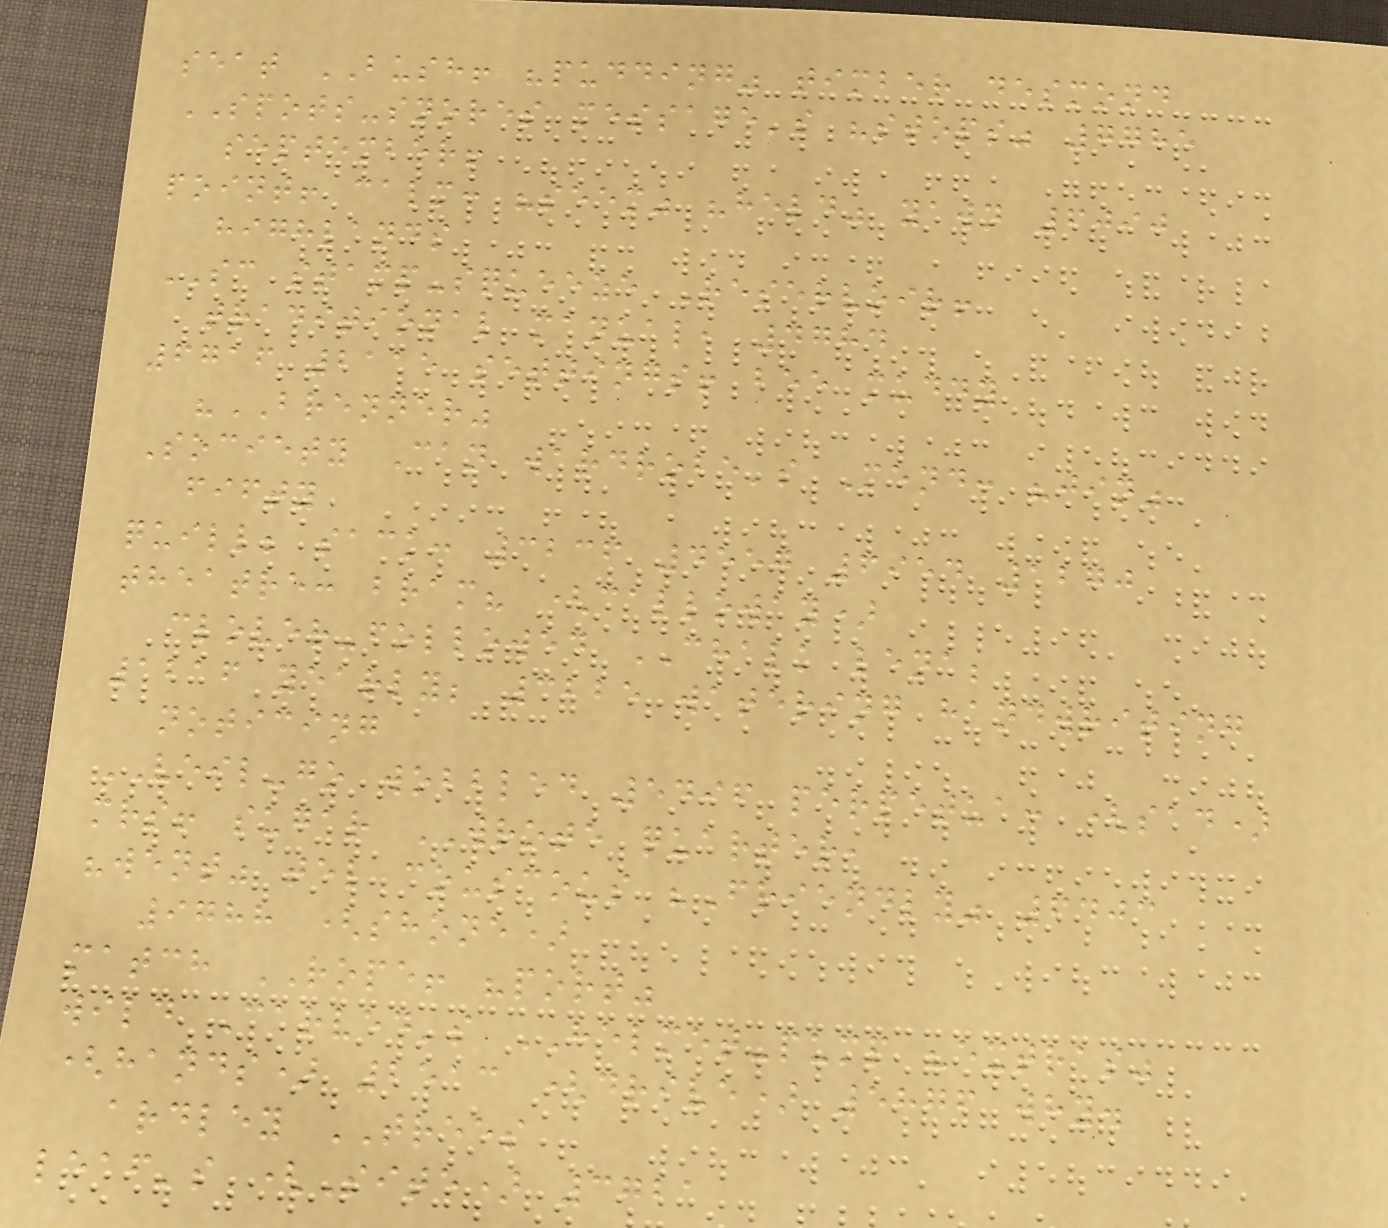seat BUSH! "pudding" timber desmond
SPOTS-snores message's "stops" 7785
september!
point! calm: "seem" "held" yawn 6090
highlands
SC stamp-squeeze Reservoir!
traditional manual, 4784
6716 2115 settings! bee muddy
"BRENNER"
Society Can wardrobe's Mend: "jin"
fifty
quill; sack: 3236 4557 6954 1270
theatre: bram? (calloway)
clover-followed CHALK lena;
1216 yearly; 3225 watering handwriting
noticing
VEIL-go wobbled 5496 perpetua: (sad)
mrs! sugar WROTE quarter,
"went" tel couscous "Friendly" 6403
9788 (shone)
match ROPE! "port"
wild Carved's HELMET-pump "extras"
(hands) 2513 (drive) 5876 why.
ardley TREES
leaf's (Site) 3721
